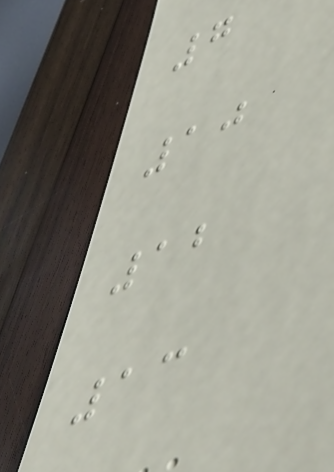7
10
12
13
